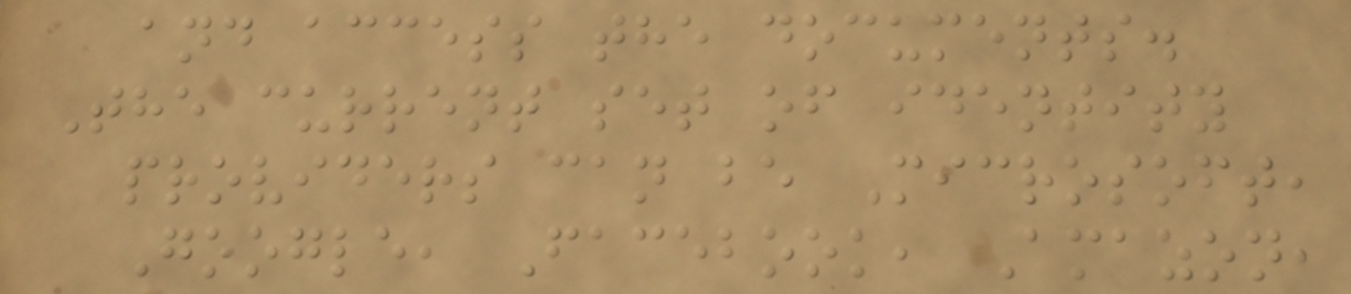and access the documents.
The current set of identity
providers can be Microsoft,
Google, Facebook, Amazon,
